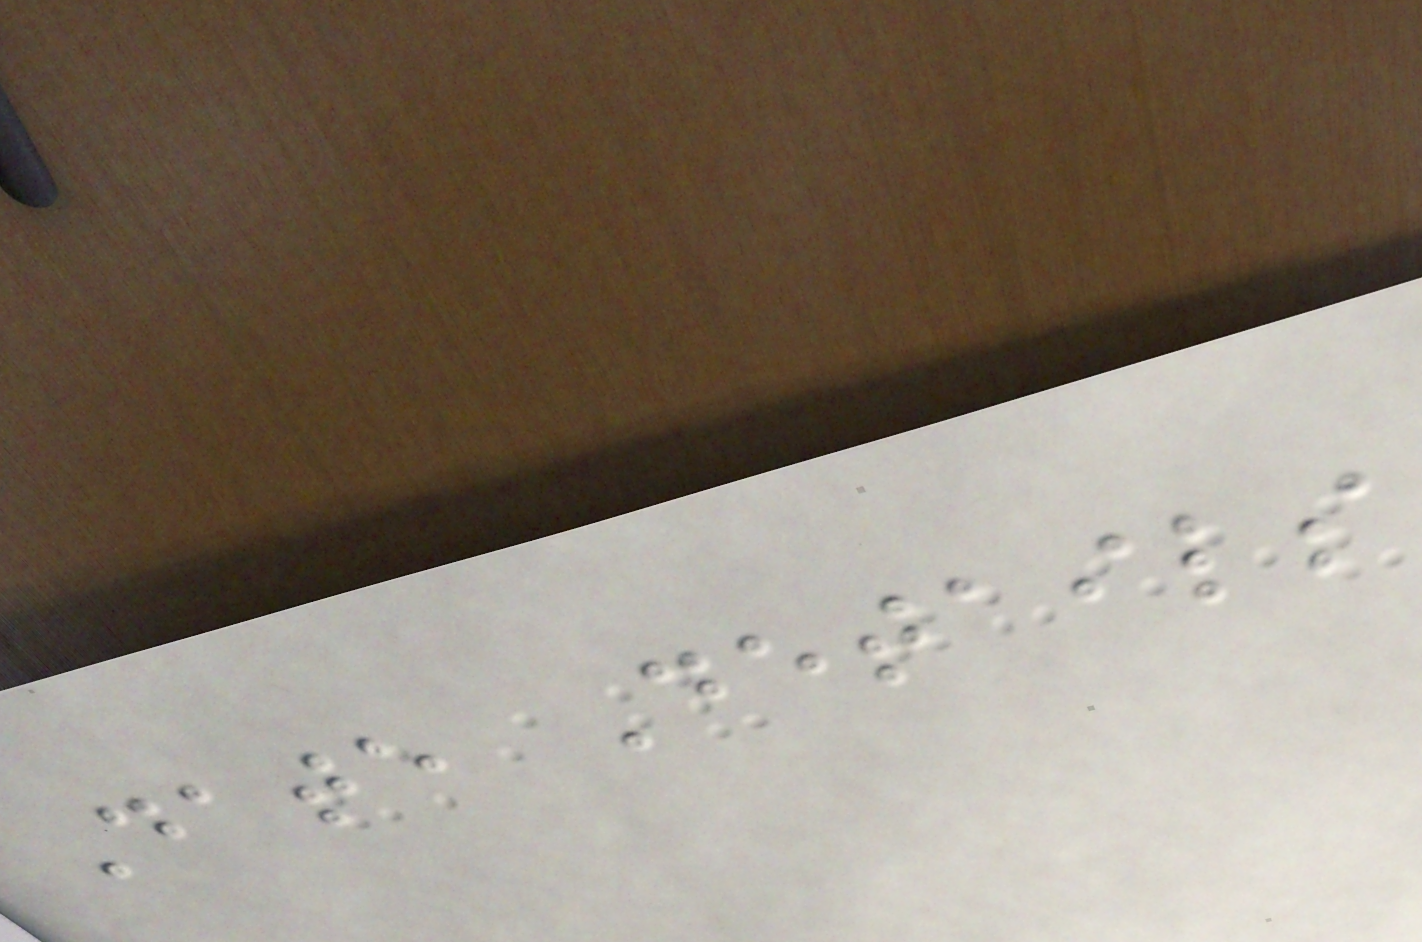Date Details
